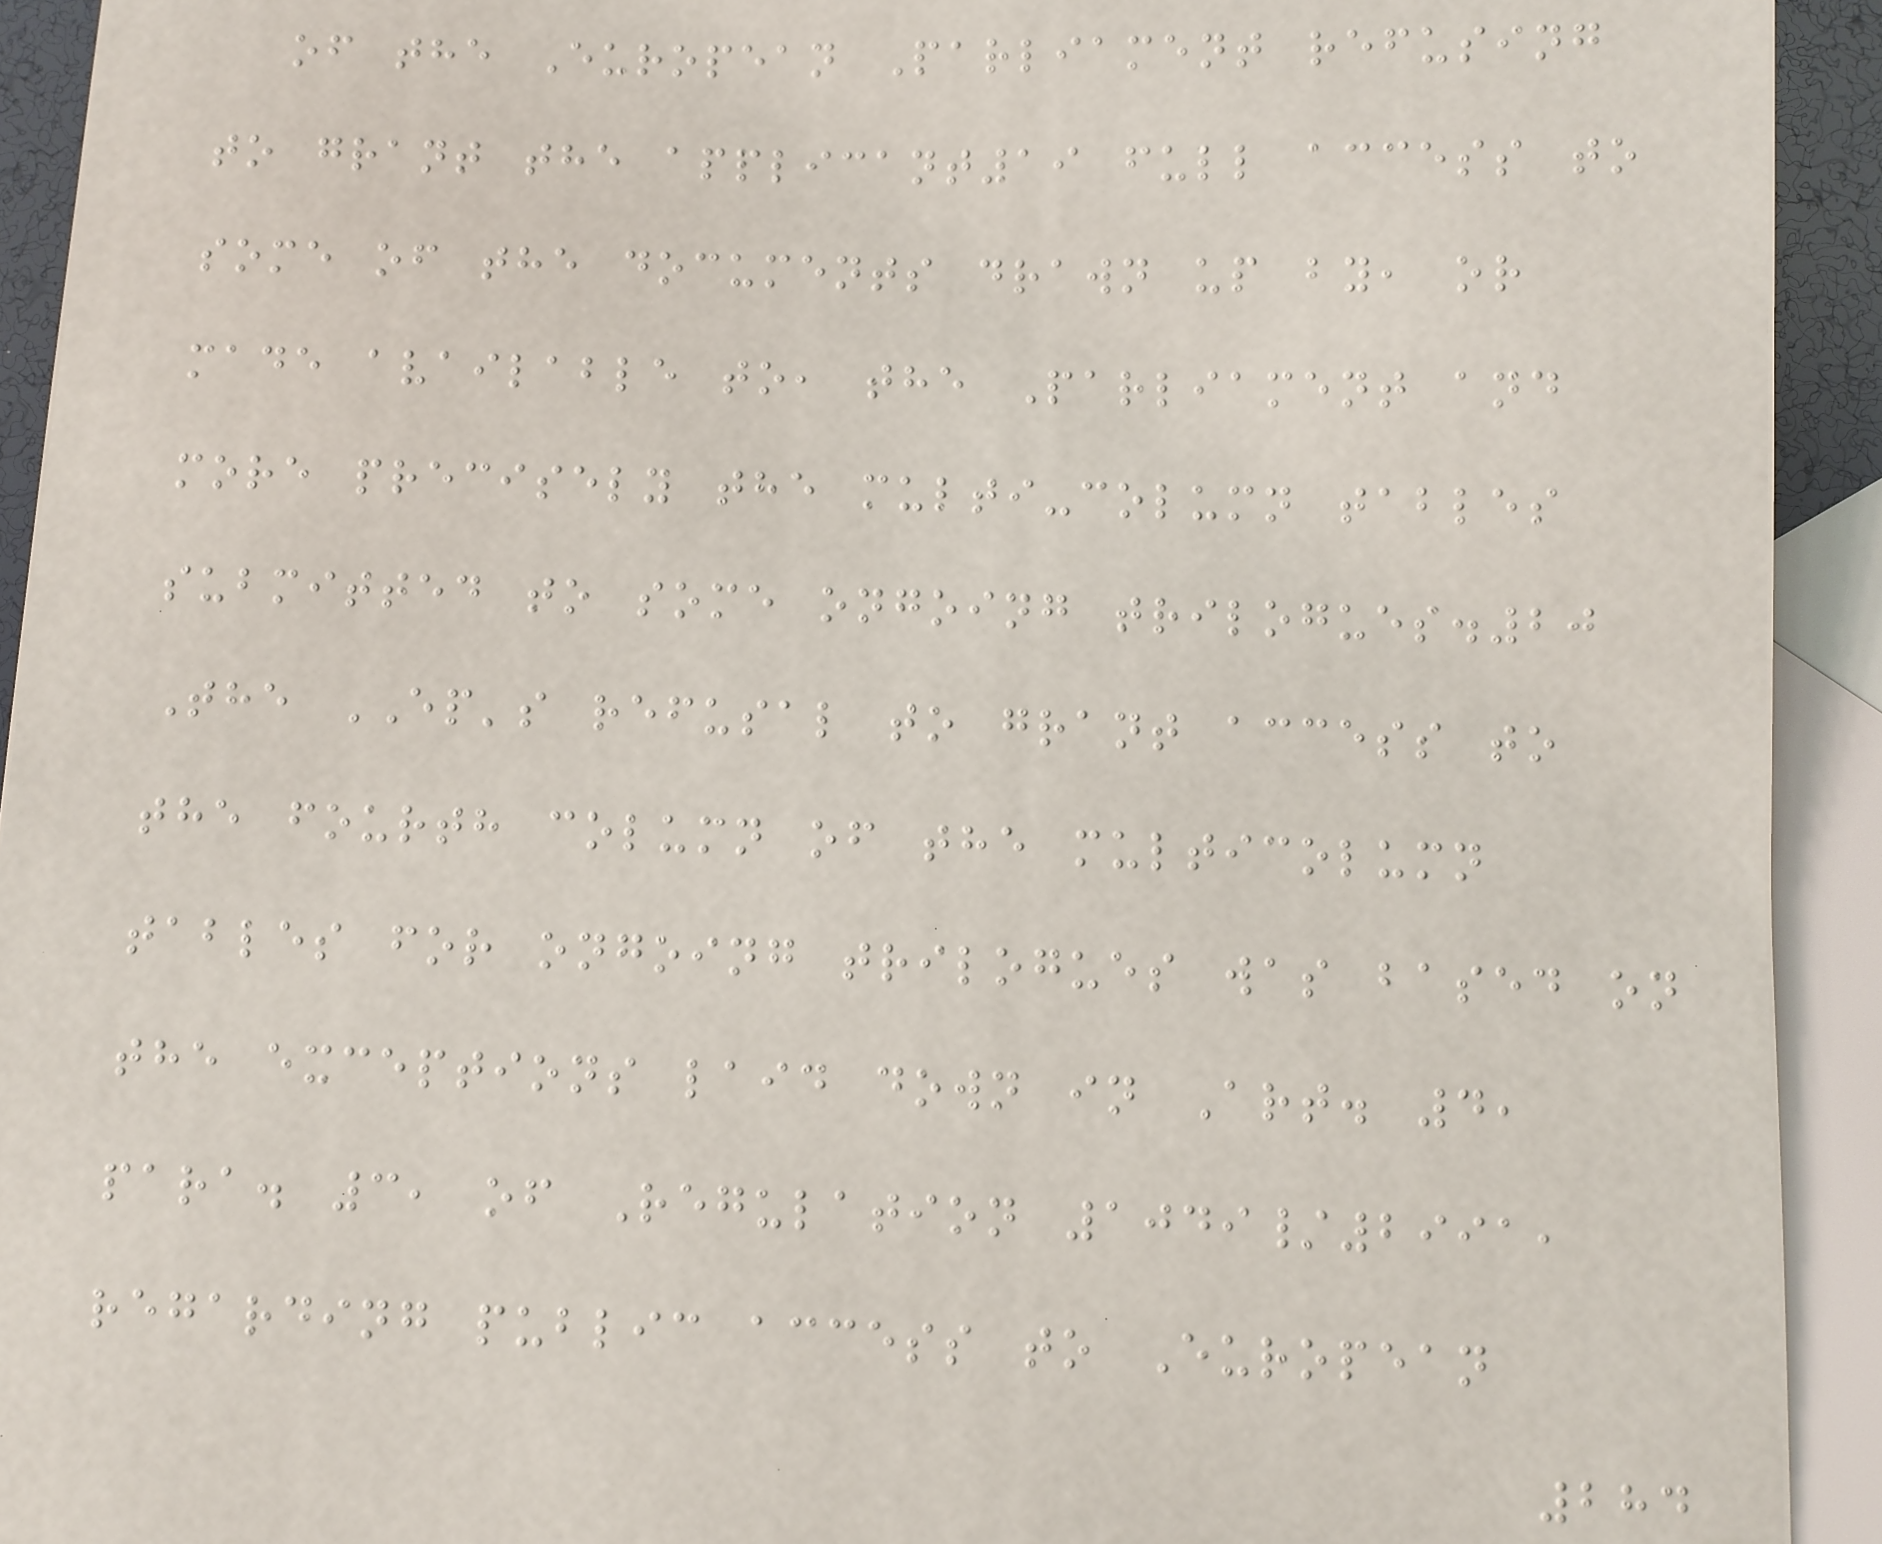of the European Parliament refusing
to grant the applicant19 full access to
some of the documents drawn up by, or
made available to, the Parliament and
more precisely the multi-column tables
submitted to some ongoing trilogues.20
The EP's refusal to grant access to
the fourth column of the multicolumn
tables for ongoing trilogues was based on
the exceptions laid down in Art. 4,
para. 3, of Regulation 1049/2991,
regarding public access to European
284
